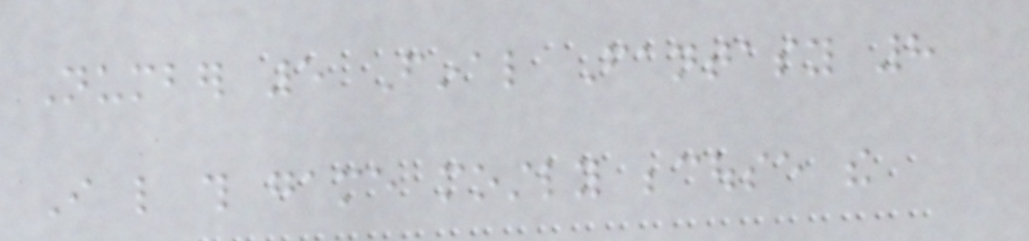Number 5 Final Fantasy 8
I like this game mostly becouse the
